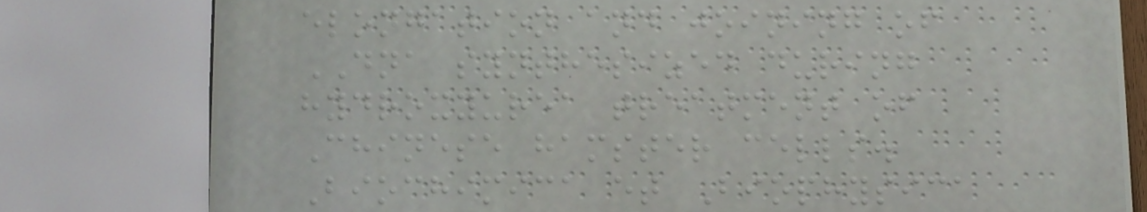elongation and joining of
DNA synthesized during
hydroxyurea treatment of
Chinese hamster cells.
Biochimica et Biophysica
